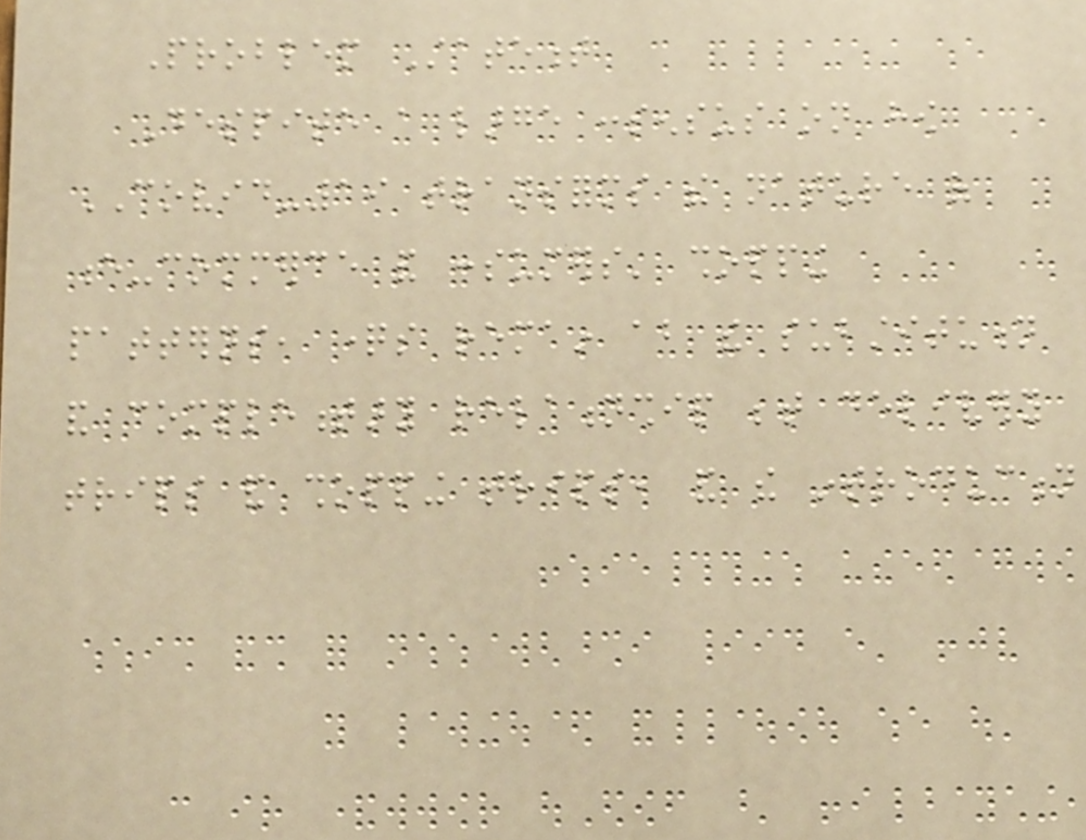Problem Statement
Despite a large consensus on how
COVID-19 transforms the nature of
e-commerce and consumers' shopping
patterns, questions remain about the substitution
and complementary relationship between delivery
trips and shopping trips, and the introduction
